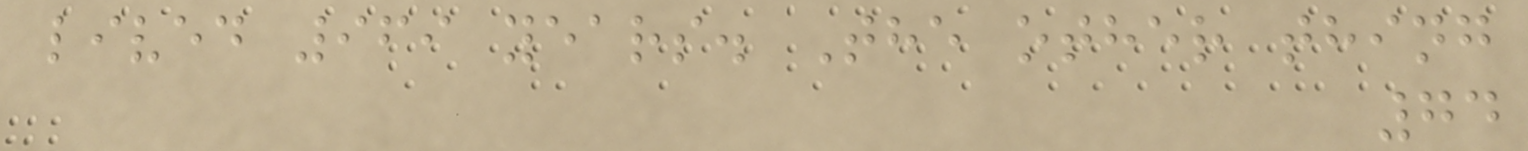lived 969 years. The other thing
74
